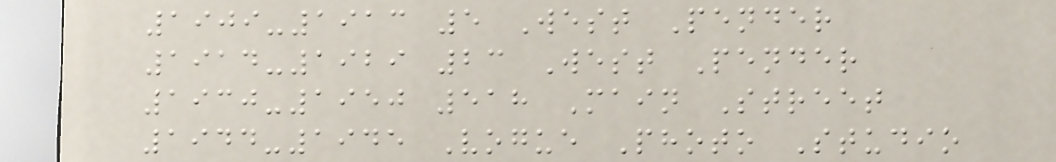1909-1913 5 West Pender
1914-1929 23 West Pender
1930-1950 518 Main Street
1944-1945 Vogue Photo Studio
